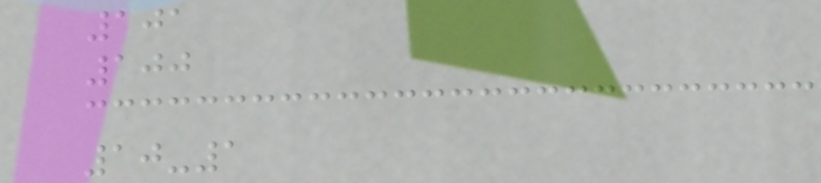101
100
10-1
